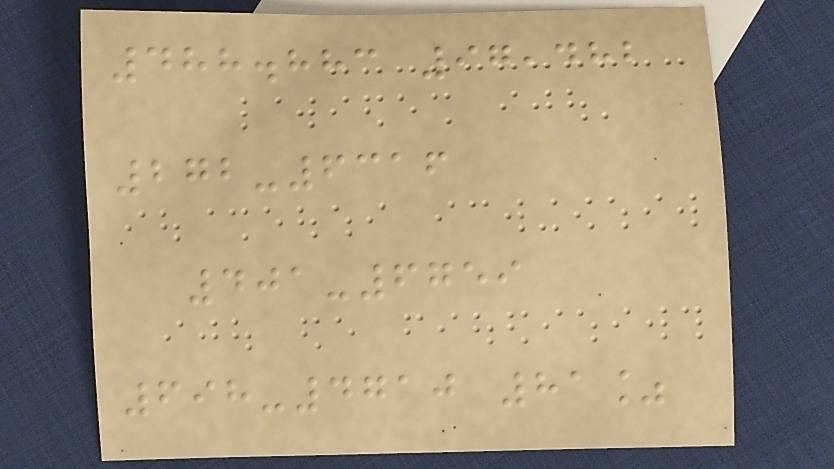488.883 97,482
272-6316
401-6759
698-4710 81%
